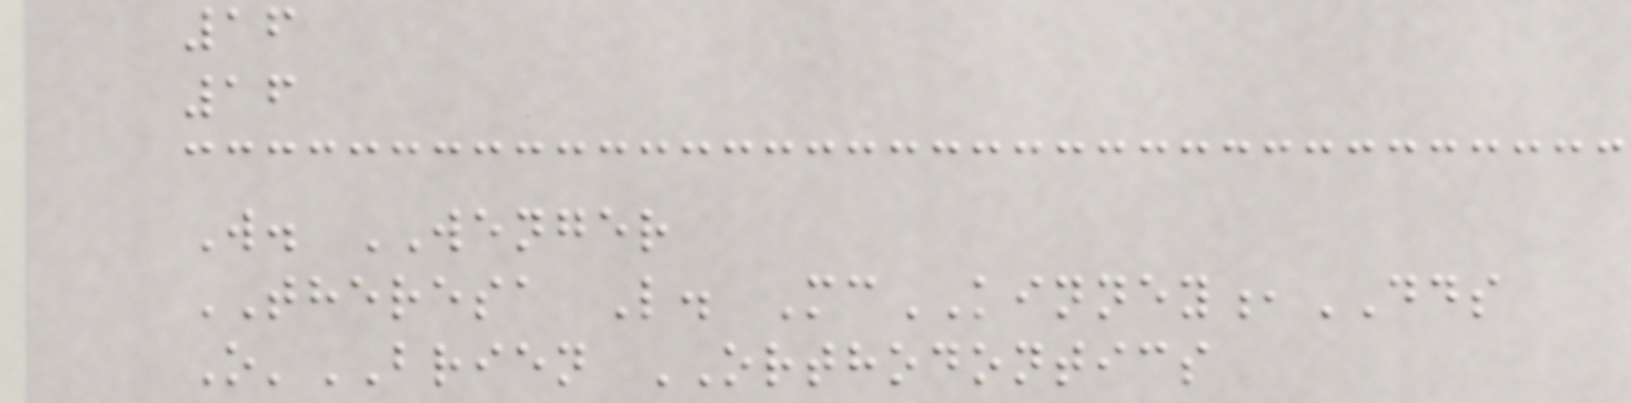16
16
W. WENGER
THERESA L. McKINNEY,DDS
O'BRIEN ORTHODONTICS
